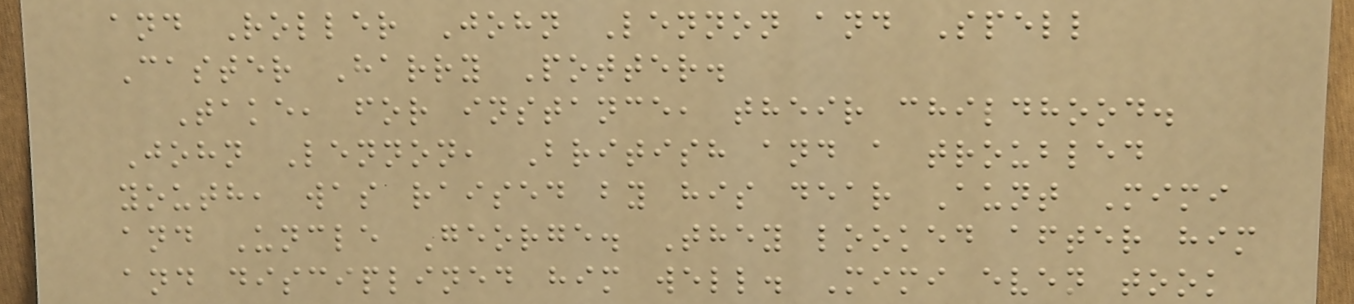and Roller John Lennon and Spell
Caster Harry Potter.
Take, for instance, their childhood.
John Lennon, British and a troubled
youth, was raised by his dear Aunt Mimi
and Uncle George. They looked after him
and disciplined him well. Mimi even took
